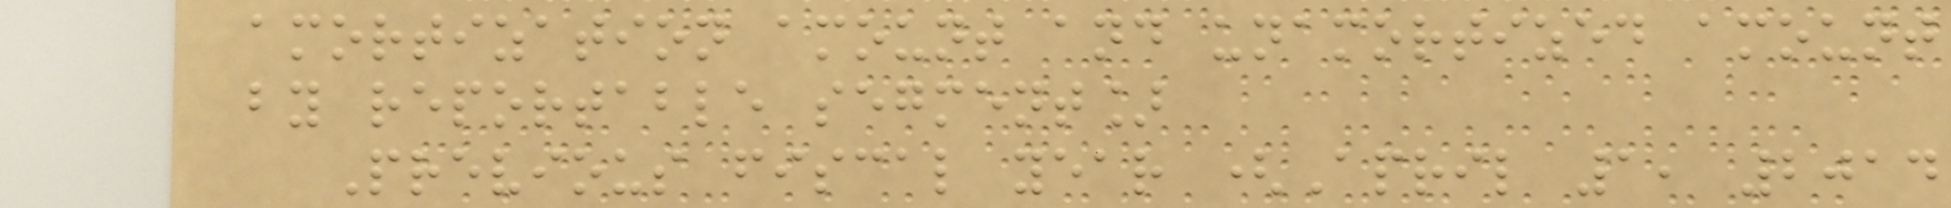amortization amount and unamortized amount
by reportable segment]
Previous fiscal year (April 1, 2014
